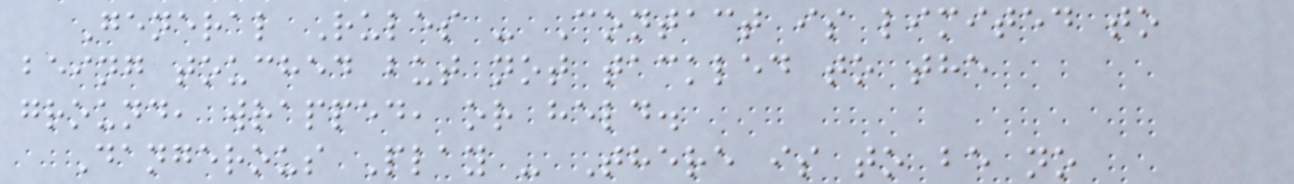General Rules - Contact is limited to
being touched but not tackled to the
ground, wrapped, or held.
Dangerous Play - There is to be no
